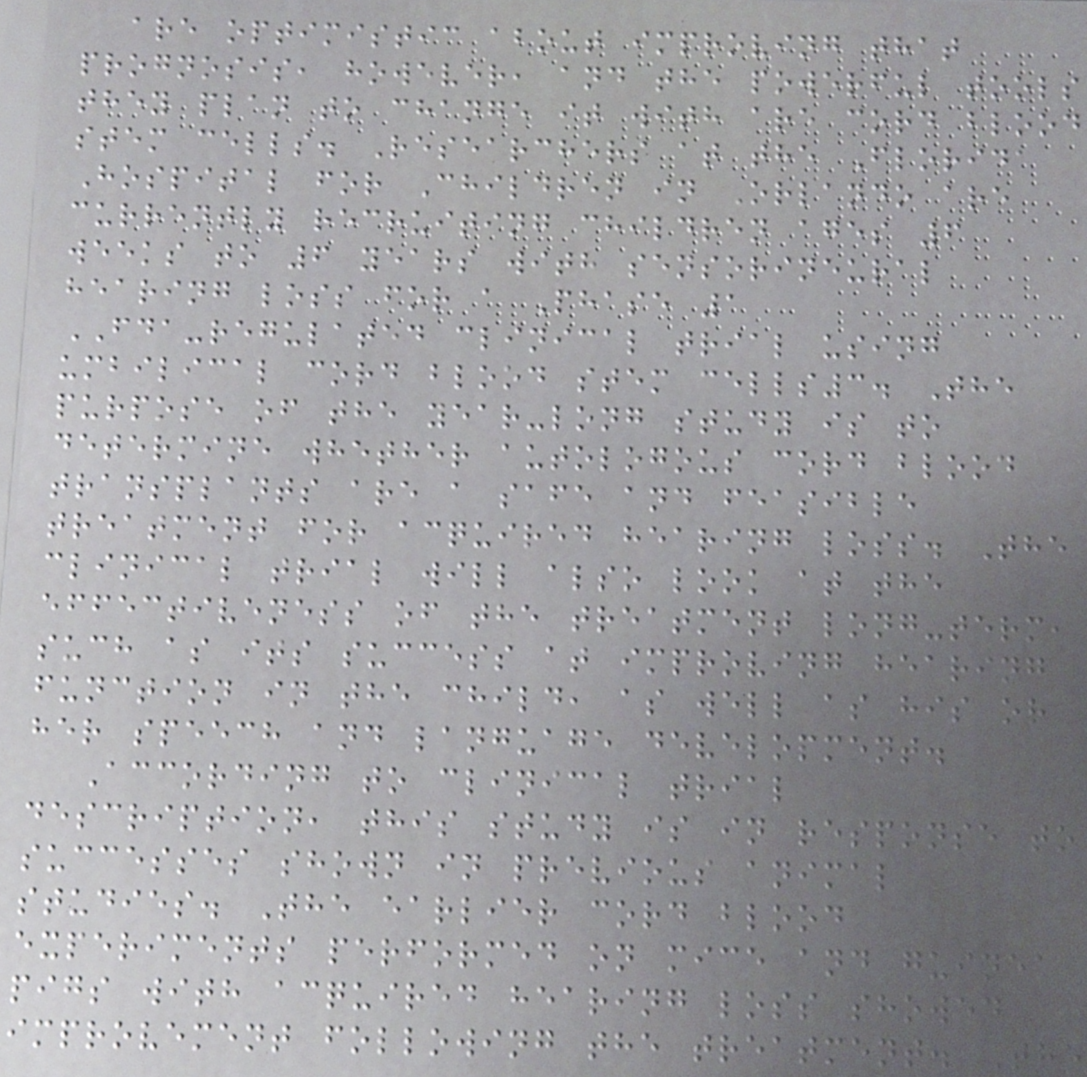are optimistic about improving that
prognosis, however, and the powerful tools
they plan to change it with are cord blood
stem cells. Researchers at the Florida
Hospital for Children in Orlando are
currently recruiting children ages 6
weeks to 6 years with sensorineural
hearing loss for a Phase 1
FDA-regulated clinical trial using
umbilical cord blood stem cells3. The
purpose of the year-long study is to
determine whether autologous cord blood
transplants are a safe and feasible
treatment for acquired hearing loss. The
clinical trial will also look at the
effectiveness of the treatment long-term,
such as its success at improving hearing
function in the child, as well as his or
her speech and language development.
According to clinical trial
description, this study is in response to
successes shown in previous animal
studies. The earlier cord blood
experiments performed on mice and guinea
pigs with acquired hearing loss showed
improvement following the treatment. The
